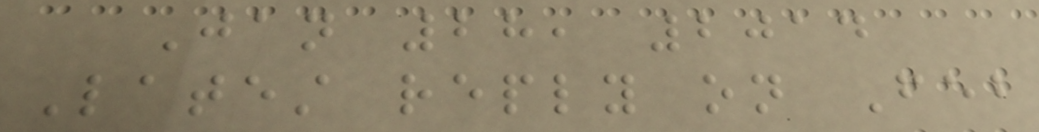Jan 28, 2014
Latest reply on Feb
